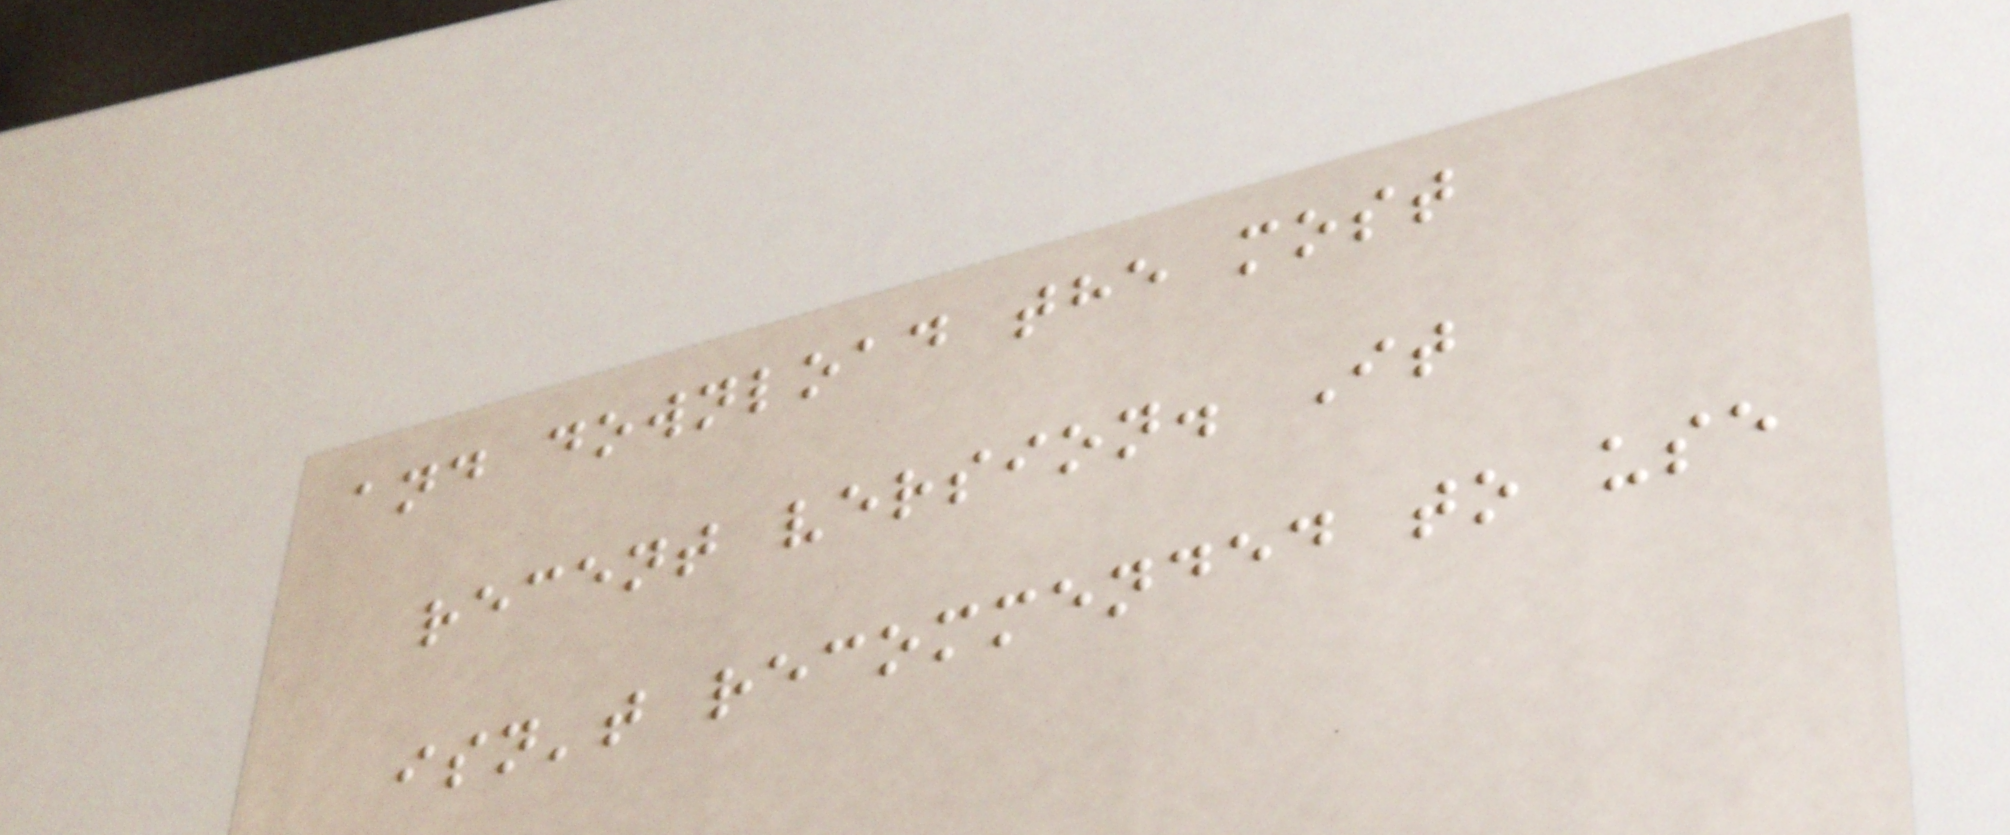and download the most
recent version. It
isn't recommended to use
